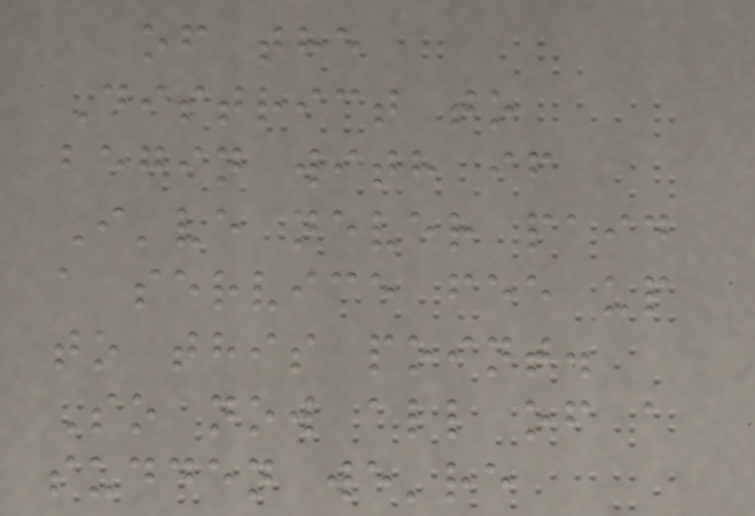of the
District to
begin with if
I've never paid
a service fee up
to this point.
So now all of a
sudden we're
